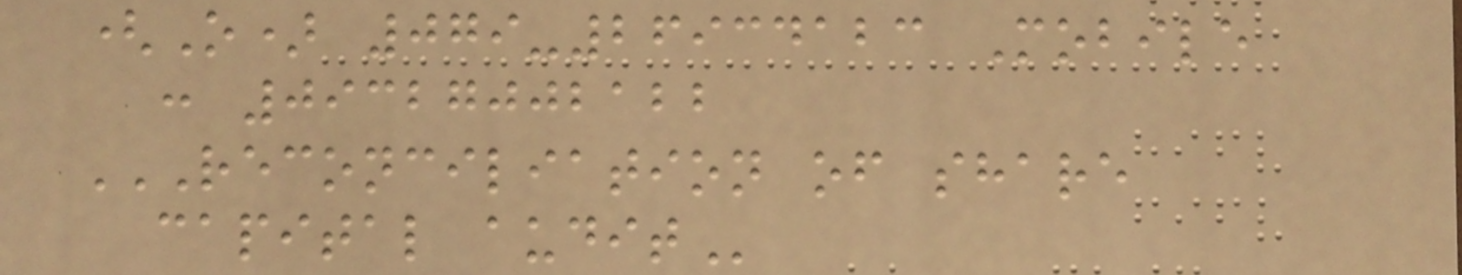(O) 079-26934123 Mobile
: 09327002122
RECONCILIATION OF SHARE
CAPITAL AUDIT
